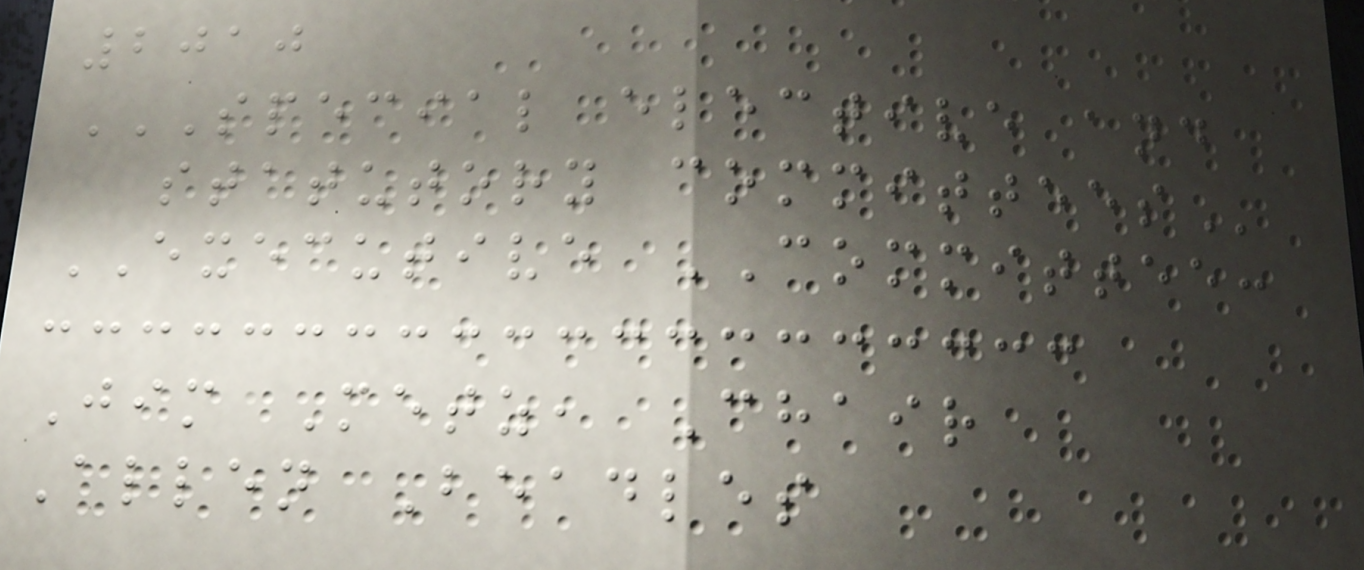2010
SPECIAL ELECTIVE AND
STATUTORY COMMITTEES
EXECUTIVE COMMITTEE:
Jim Metz, Chair
Allen Beadles
